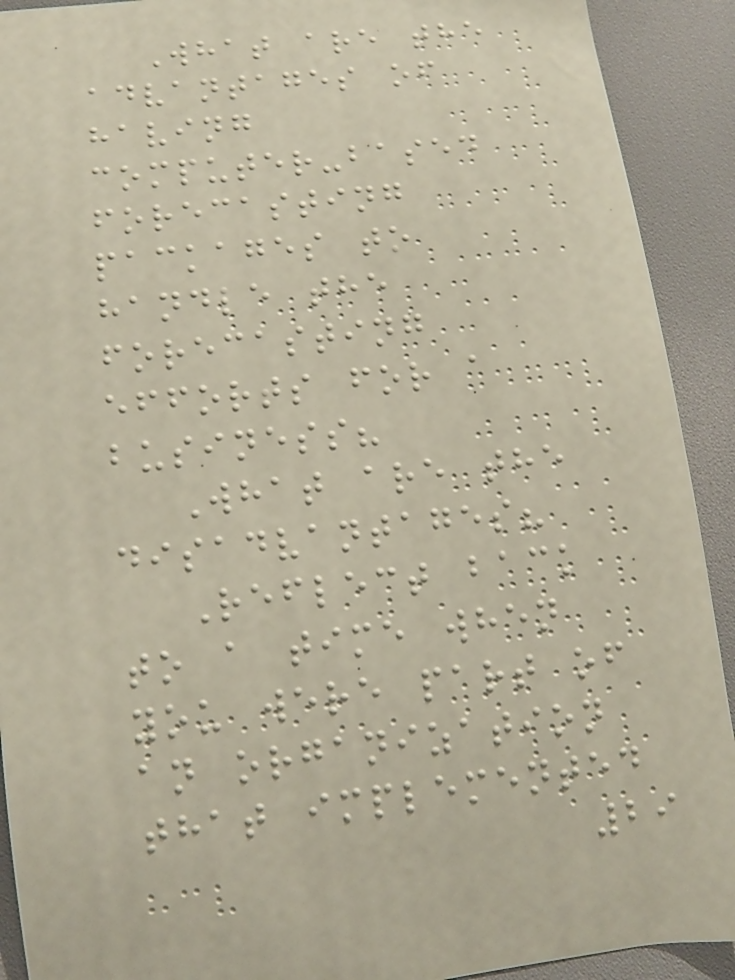What are the
advantages of
having
computer-based
forecasting
packages to
handle the
forecasting
efforts for a
business?
What are the
disadvantages?
Reflect back
to a time when
you were part of
an organization
that implemented
29
